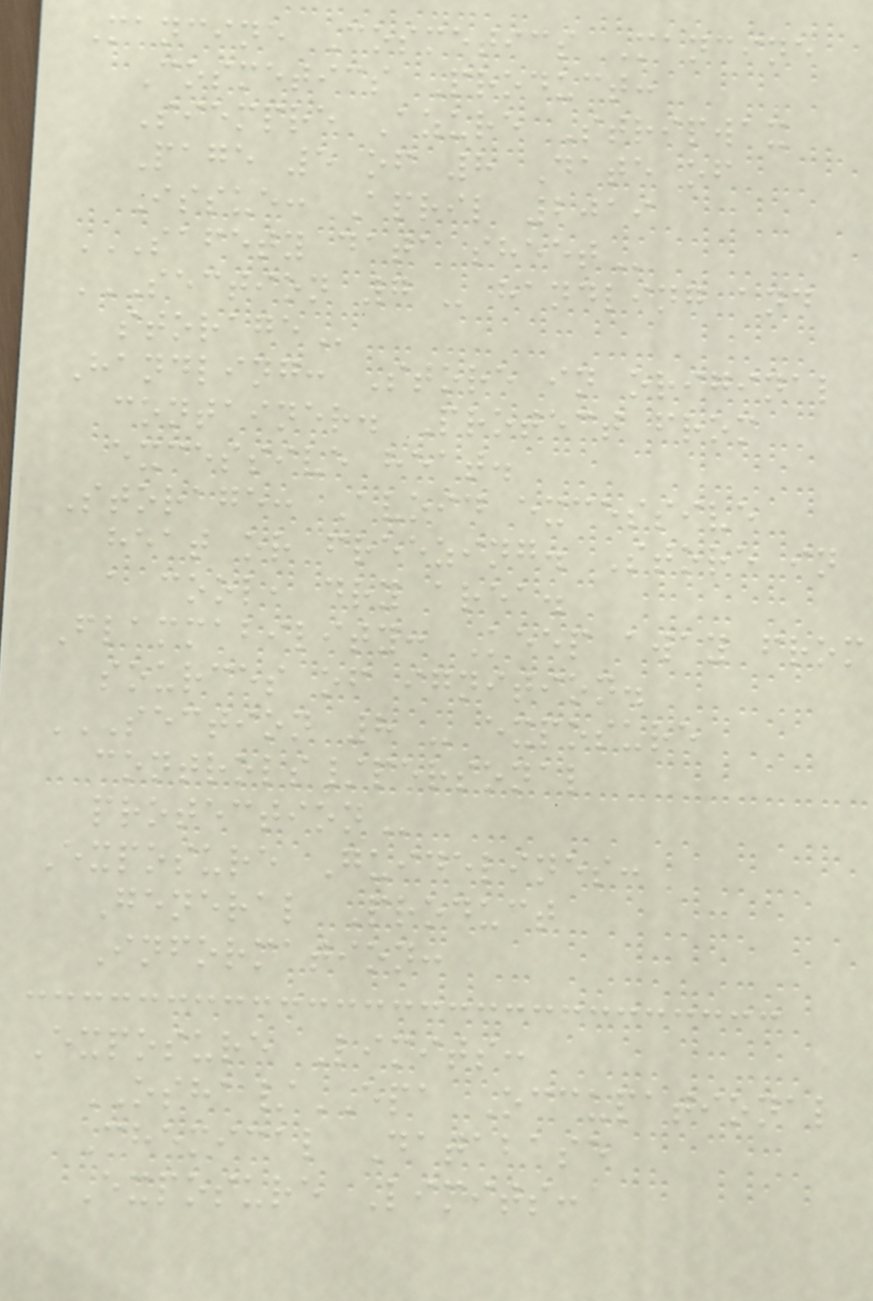Mancine Cosmetics Mancine
Cosmetics Product:
Siempre Azure Stripwax
Page 5 of 8 Date of
Issue: April 2019
SAFETY DATA SHEET
SECTION 7 - HANDLING AND
STORAGE
Handling: Store in original
container. Protect from
excessive heat.
Storage: Avoid excessive
heat or freezing. Store in
a cool, dry area.
Flammability: Keep away from
sources of ignition.
SECTION 8 - EXPOSURE
CONTROLS/PERSONAL
PROTECTION
Exposure Guidelines:
General Product
Information:
Exposure Limits:
OSHA/EPA Occupational
Chemical Database
Exposure Limits:
